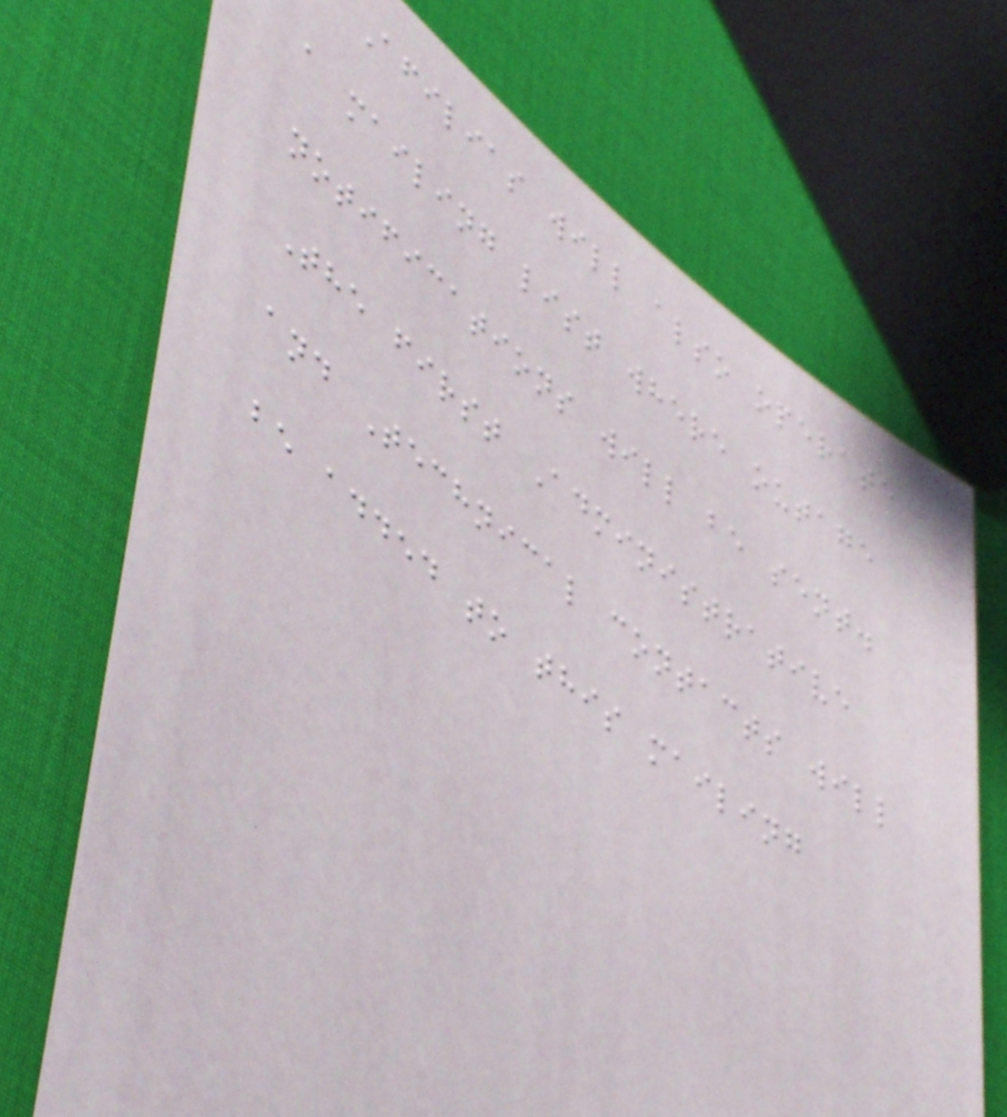Afilias will also operate
a mailing list where outage
notifications will be sent.
The first Administrative
and Technical contacts will
be added to this mailing
